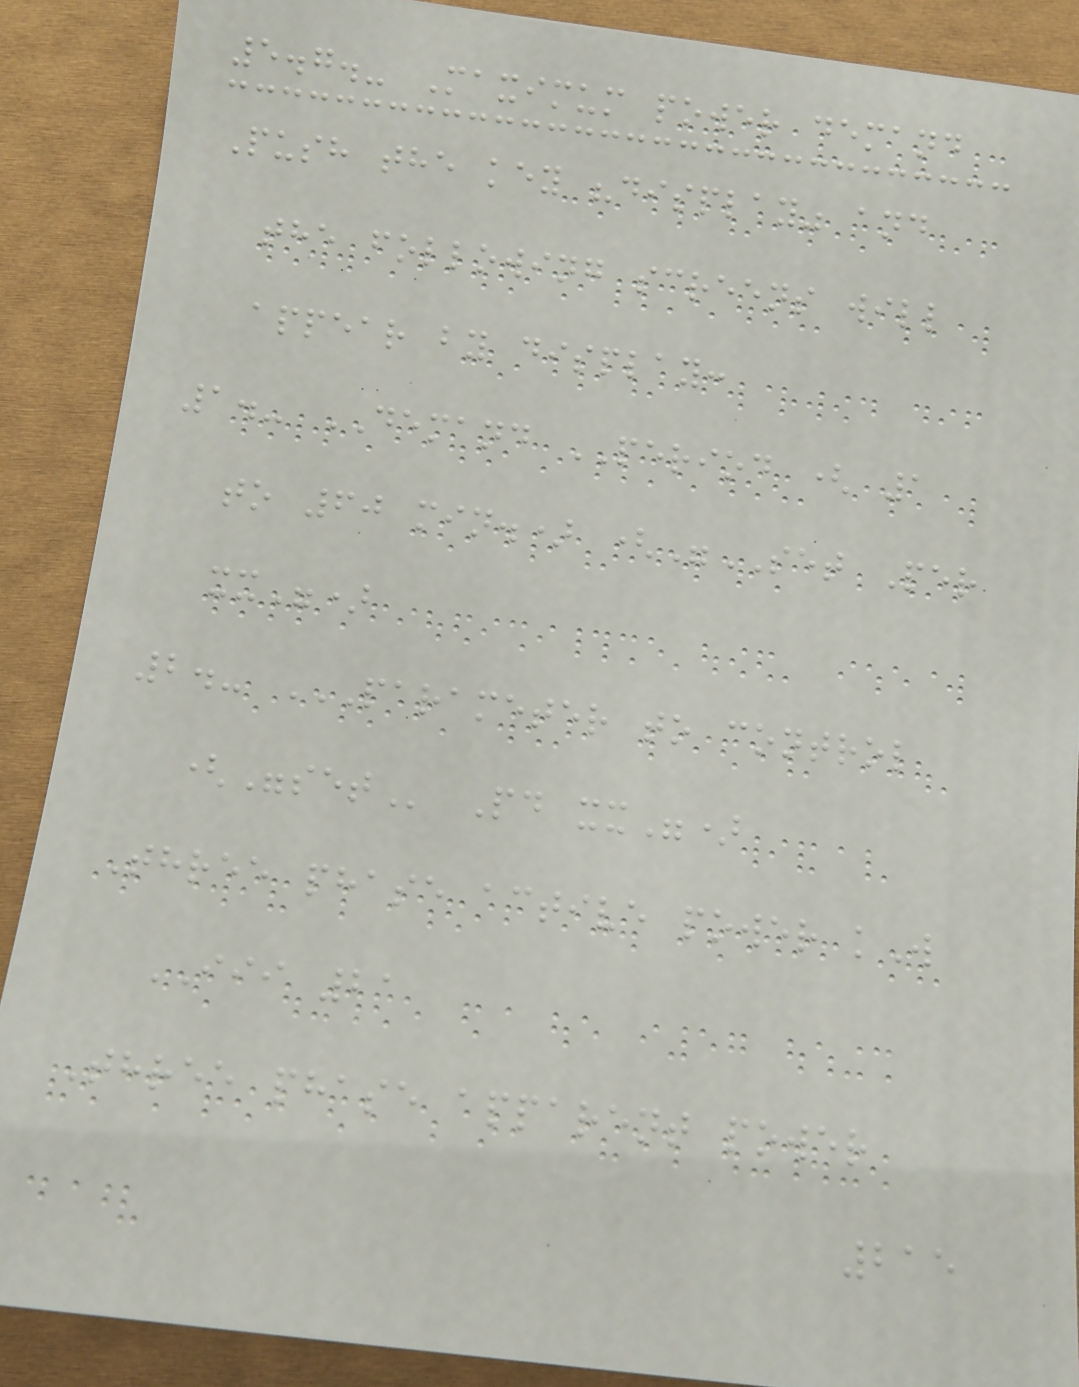5.7.- Maximum power demand
Push the key "display" and
the following screens will
appear by display:
1.- DEMAND PERIOD ( 1
to 60 min.) ("SET Per
xx")
2.- PARAMETER TO CONTROL
("SET Pd xx")
Three phase active power kW
III 21
Three phase apparent power
215
